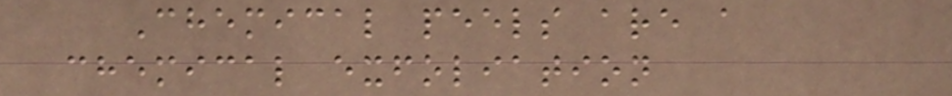Chemical peels are a
chemical exfoliation
